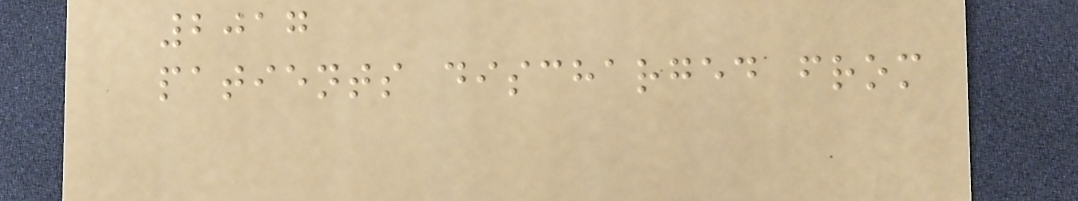2017
patients discharged from
